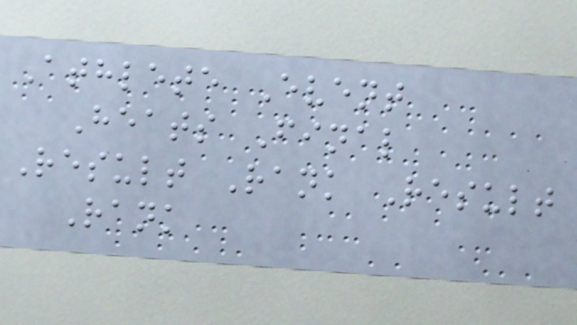Athlete Event
Heats Final
Result Rank Result
Rank
